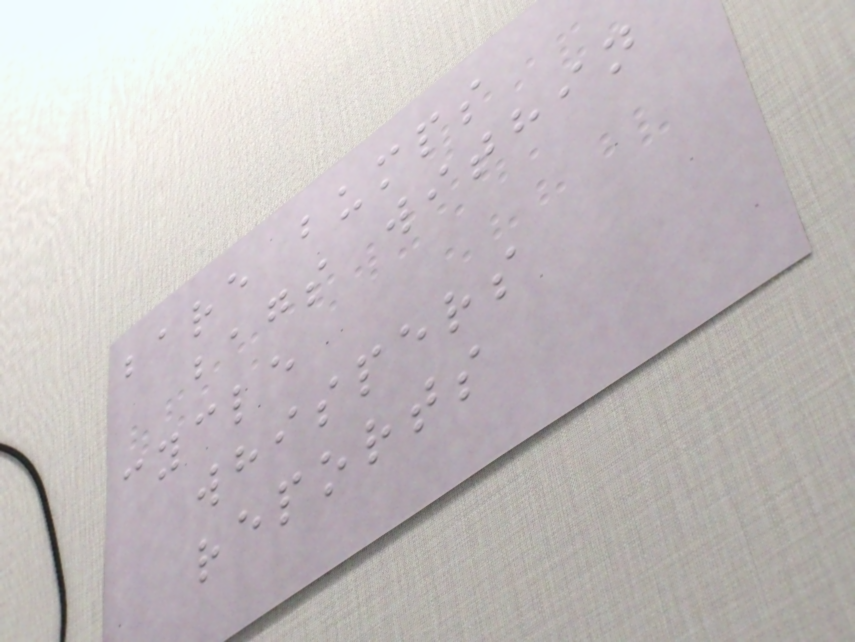bare bumps
bags within
cycle
whispers
reports
